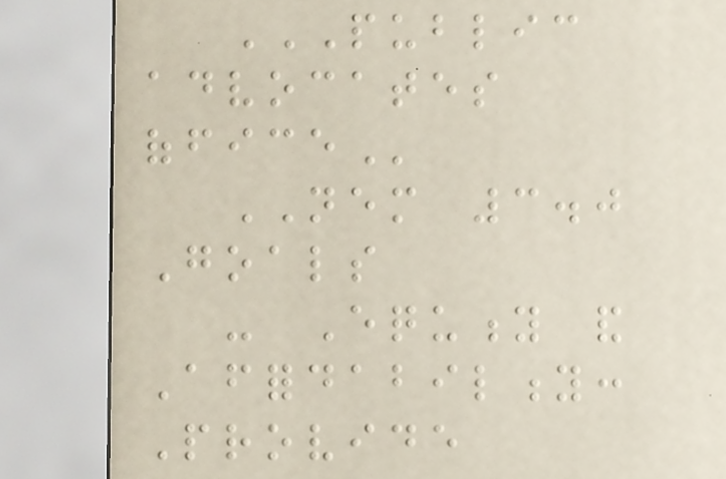PUBLIC
ADVOCATES
OFFICE
NEM 3.0
Goals
- Equity and
Affordability:
Provide
